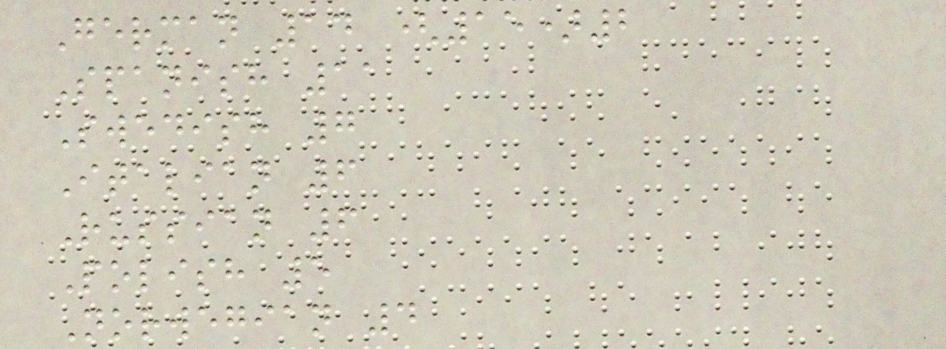German 14 (15)2
Spanish 11
Swedish 7
Italian 6
Russian 6
Polish 5
Norwegian 4
